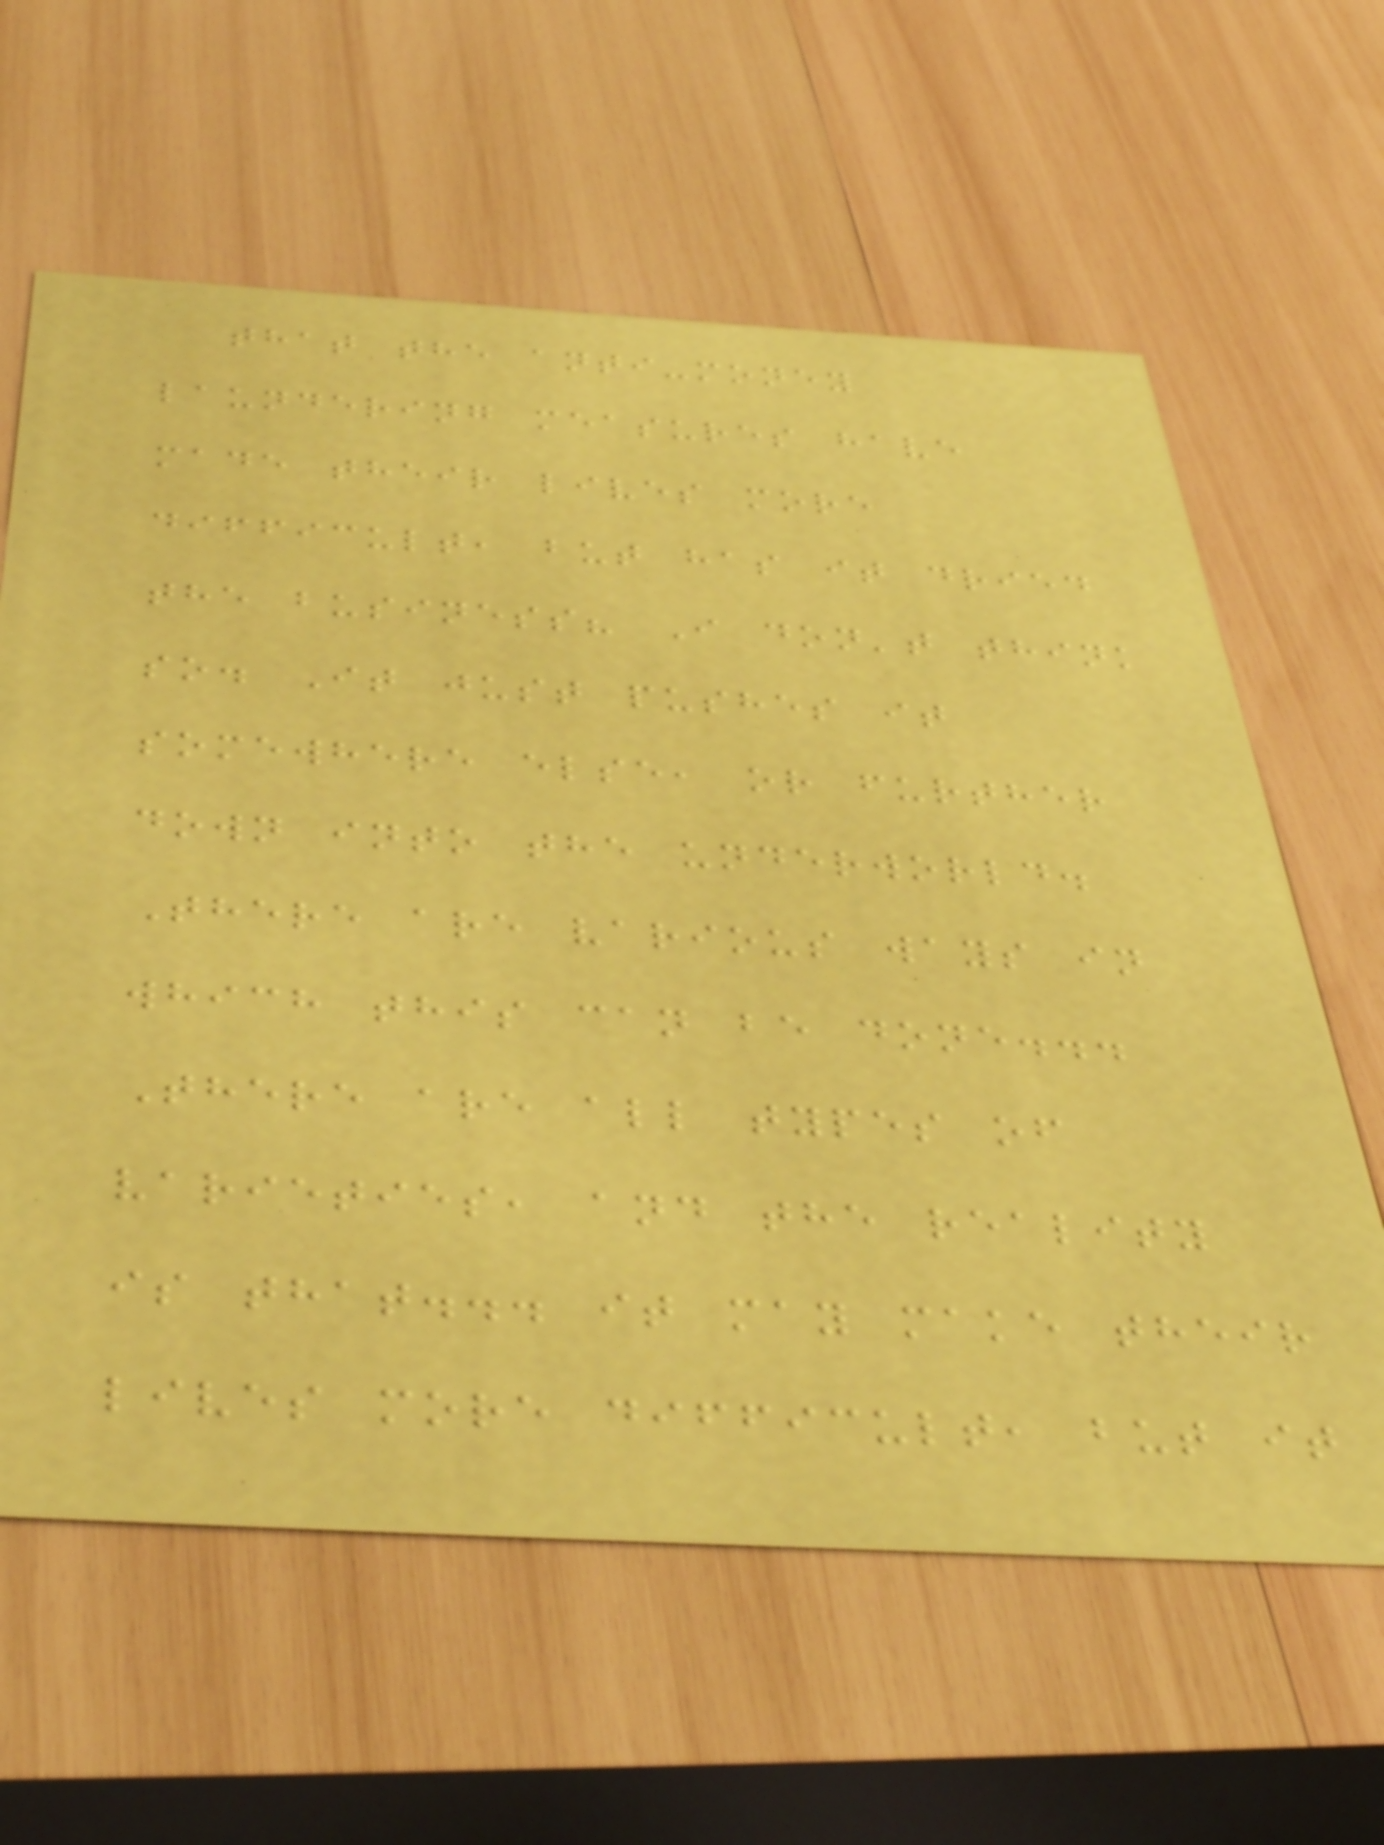that the anti-money
laundering measures have
made their lives more
difficult, but has it dried
the business? I don't think
so. It just pushes it
somewhere else, or further
down into the underworld.
There are various ways in
which this can be done...
There are all types of
varieties, and the reality
is that... it may make their
lives more difficult, but it
